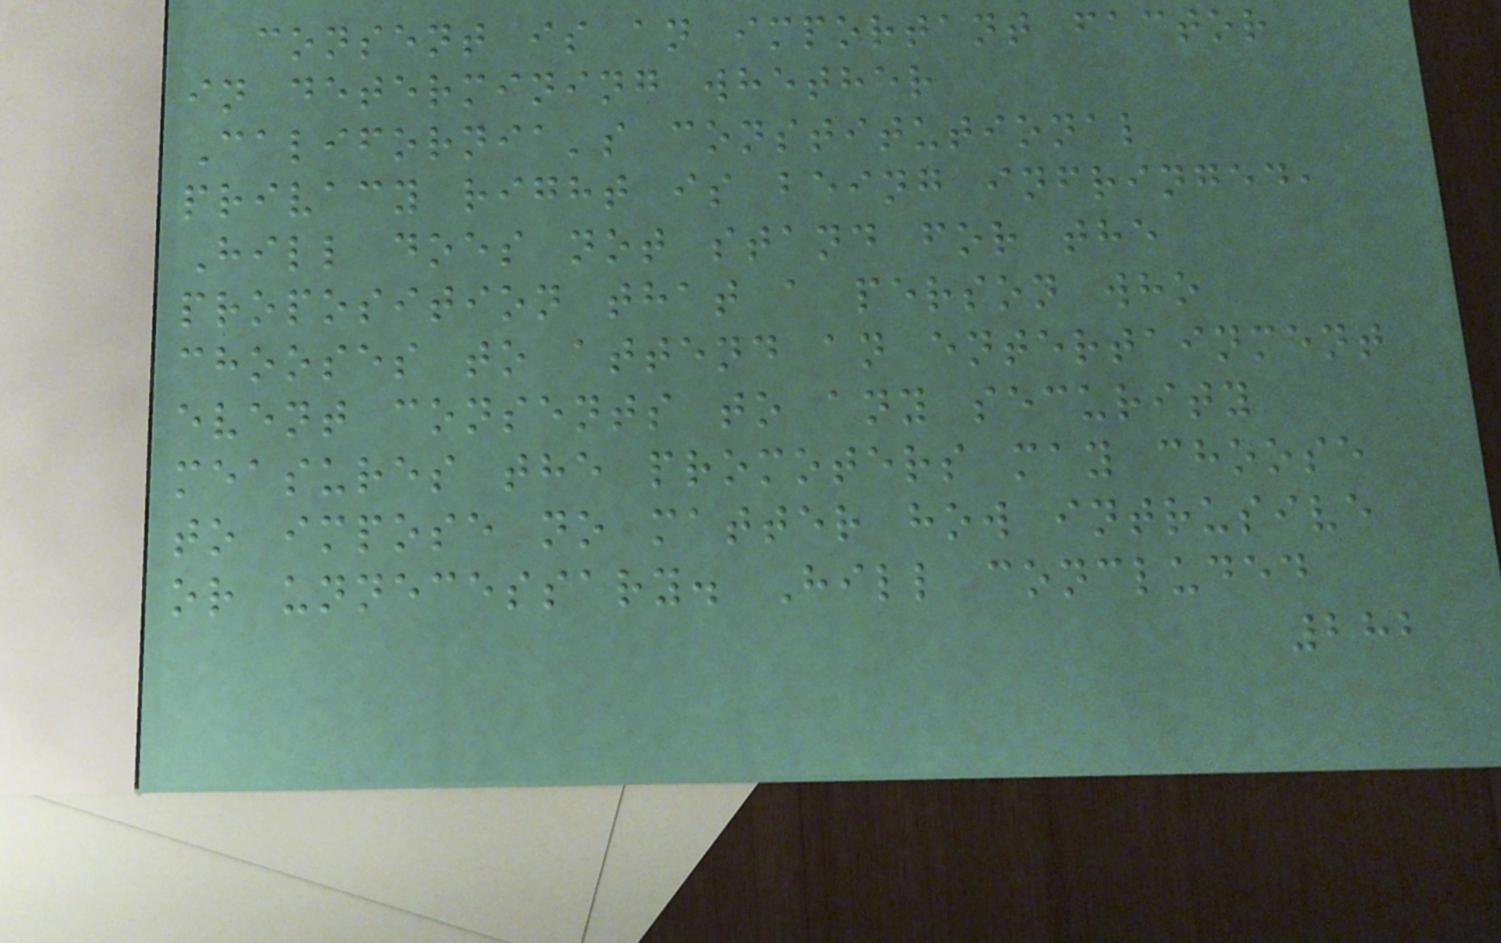consent is an important factor
in determining whether
California's constitutional
privacy right is being infringed,
Hill does not stand for the
proposition that a person who
chooses to attend an entertainment
event consents to any security
measures the promoters may choose
to impose no matter how intrusive
or unnecessary. Hill concluded
282
